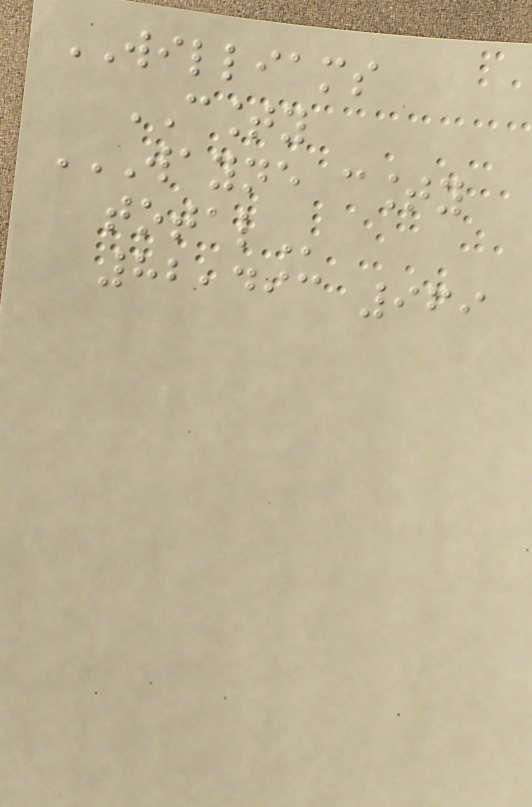WILLIAMS
COUNTY
WAYNE COUNTY
TOTAL
82,493 969
